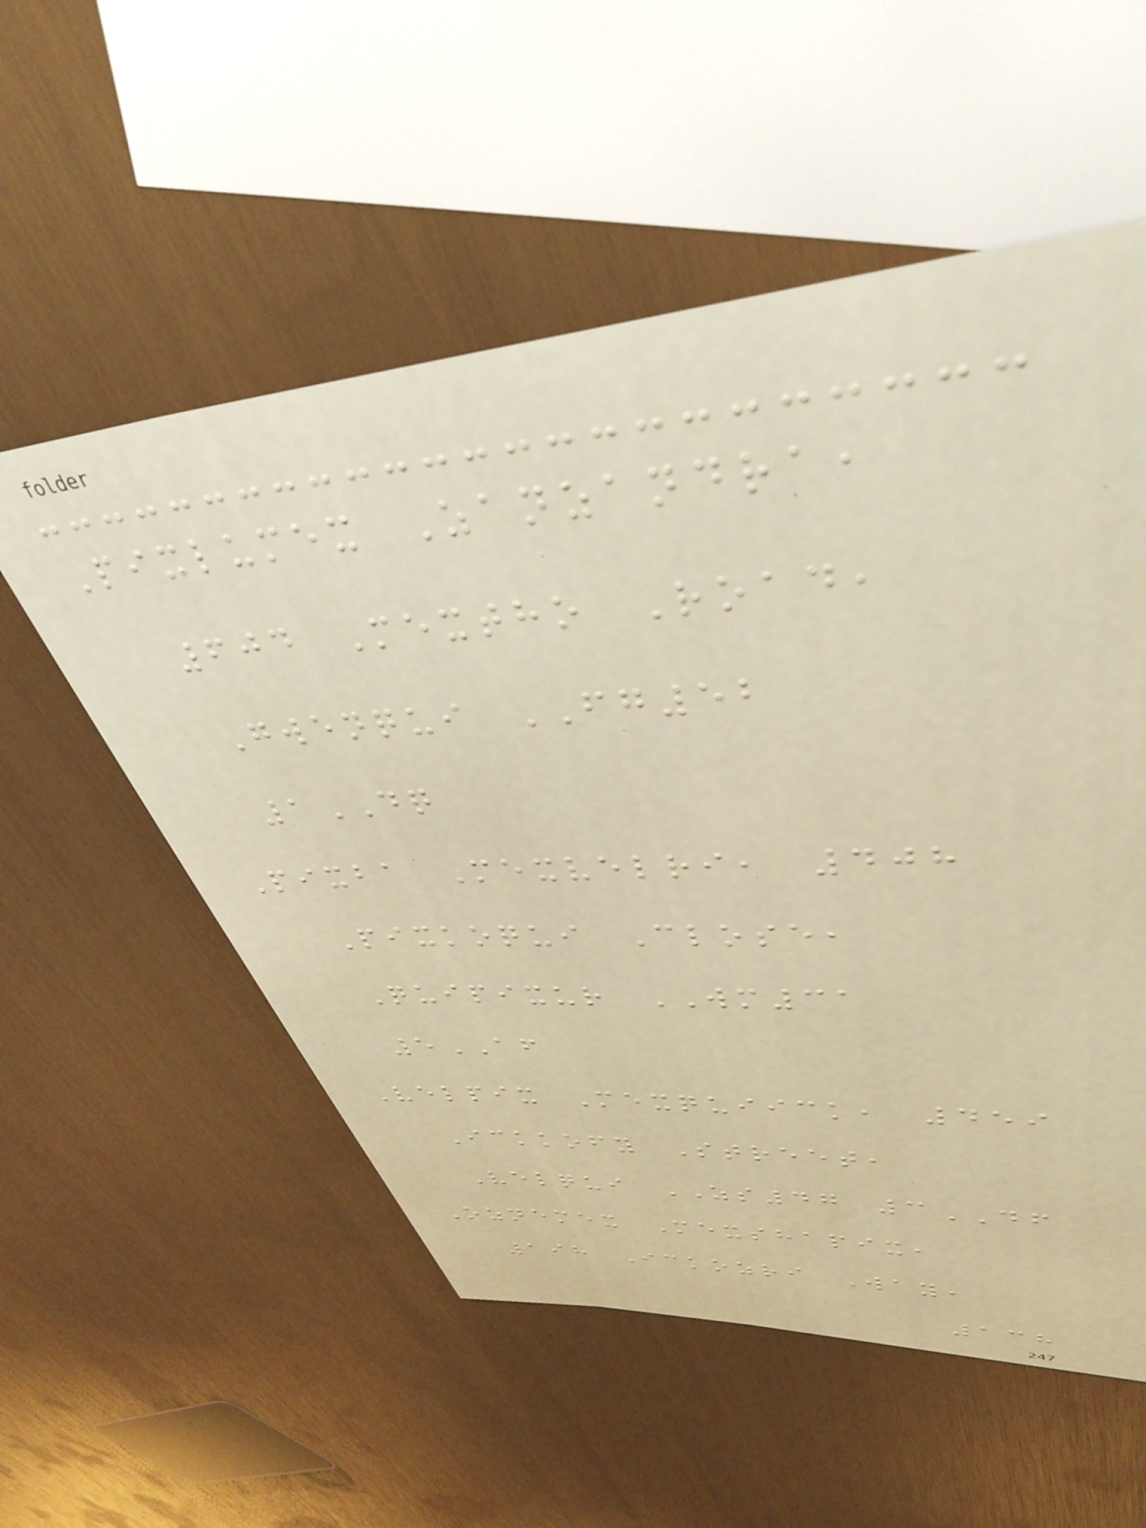Pixlumex Zanzandra,
604 Mextho Road,
Gwenqui FG52
1DQ
Pixba Mexvelri, 408
Pixkoqui Close,
Quipixur WM31
5AF
Velpix Mexquiick, 459
Ickkofy Street,
Velqui ZS47 3DF
Oznemex Mexshapix,
198 Ickozri Way,
138
